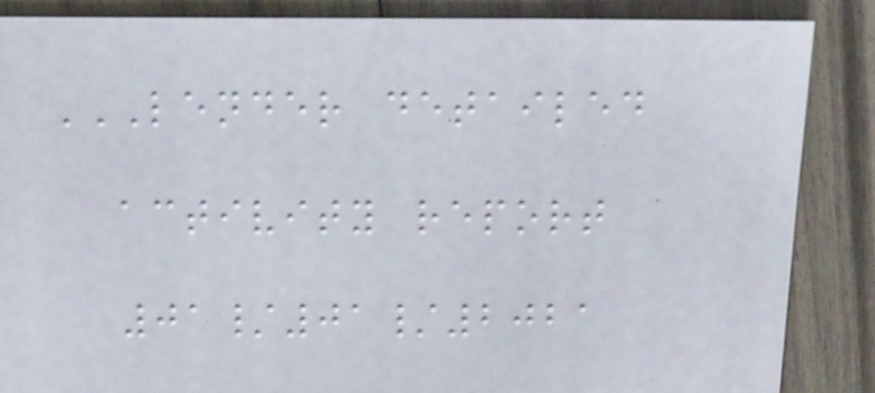LENDER DETAILED
ACTIVITY REPORT
01/01/2021
